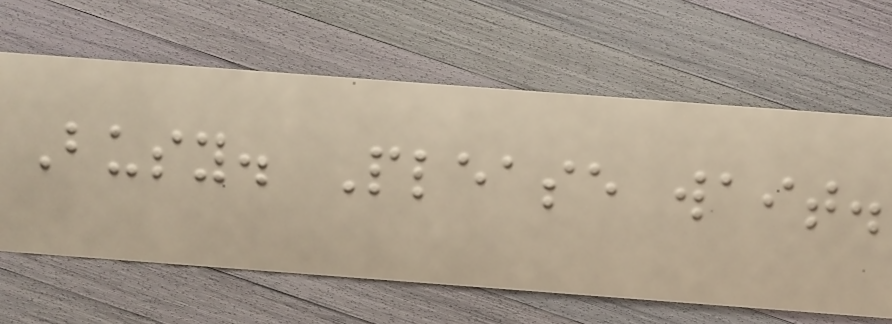Busy. Please wait.
